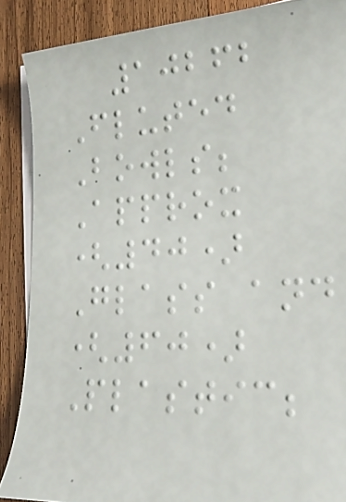10262
Fluted
Bowls;
Approx
(40)
Glass and
(60)
Plastic;
